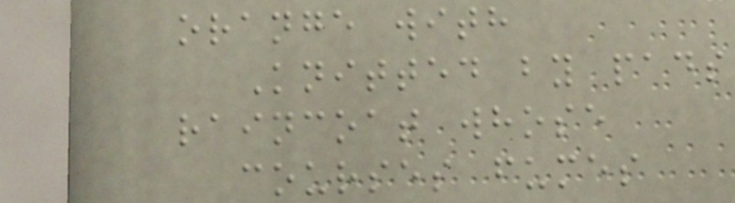orange with
Knitted by pads
raincoat whose
courses fumes
